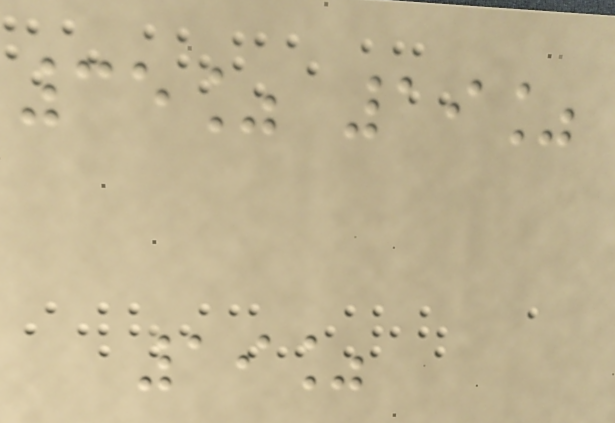35% 19%
19%
